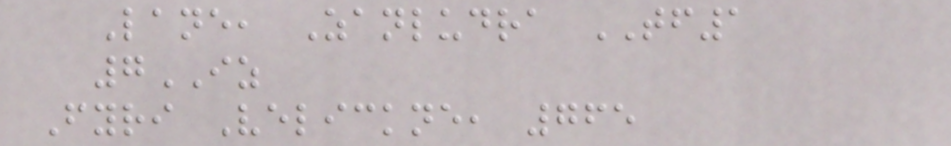Lane, Zanludra TF1
7IZ
Fyri Velickne, 765
